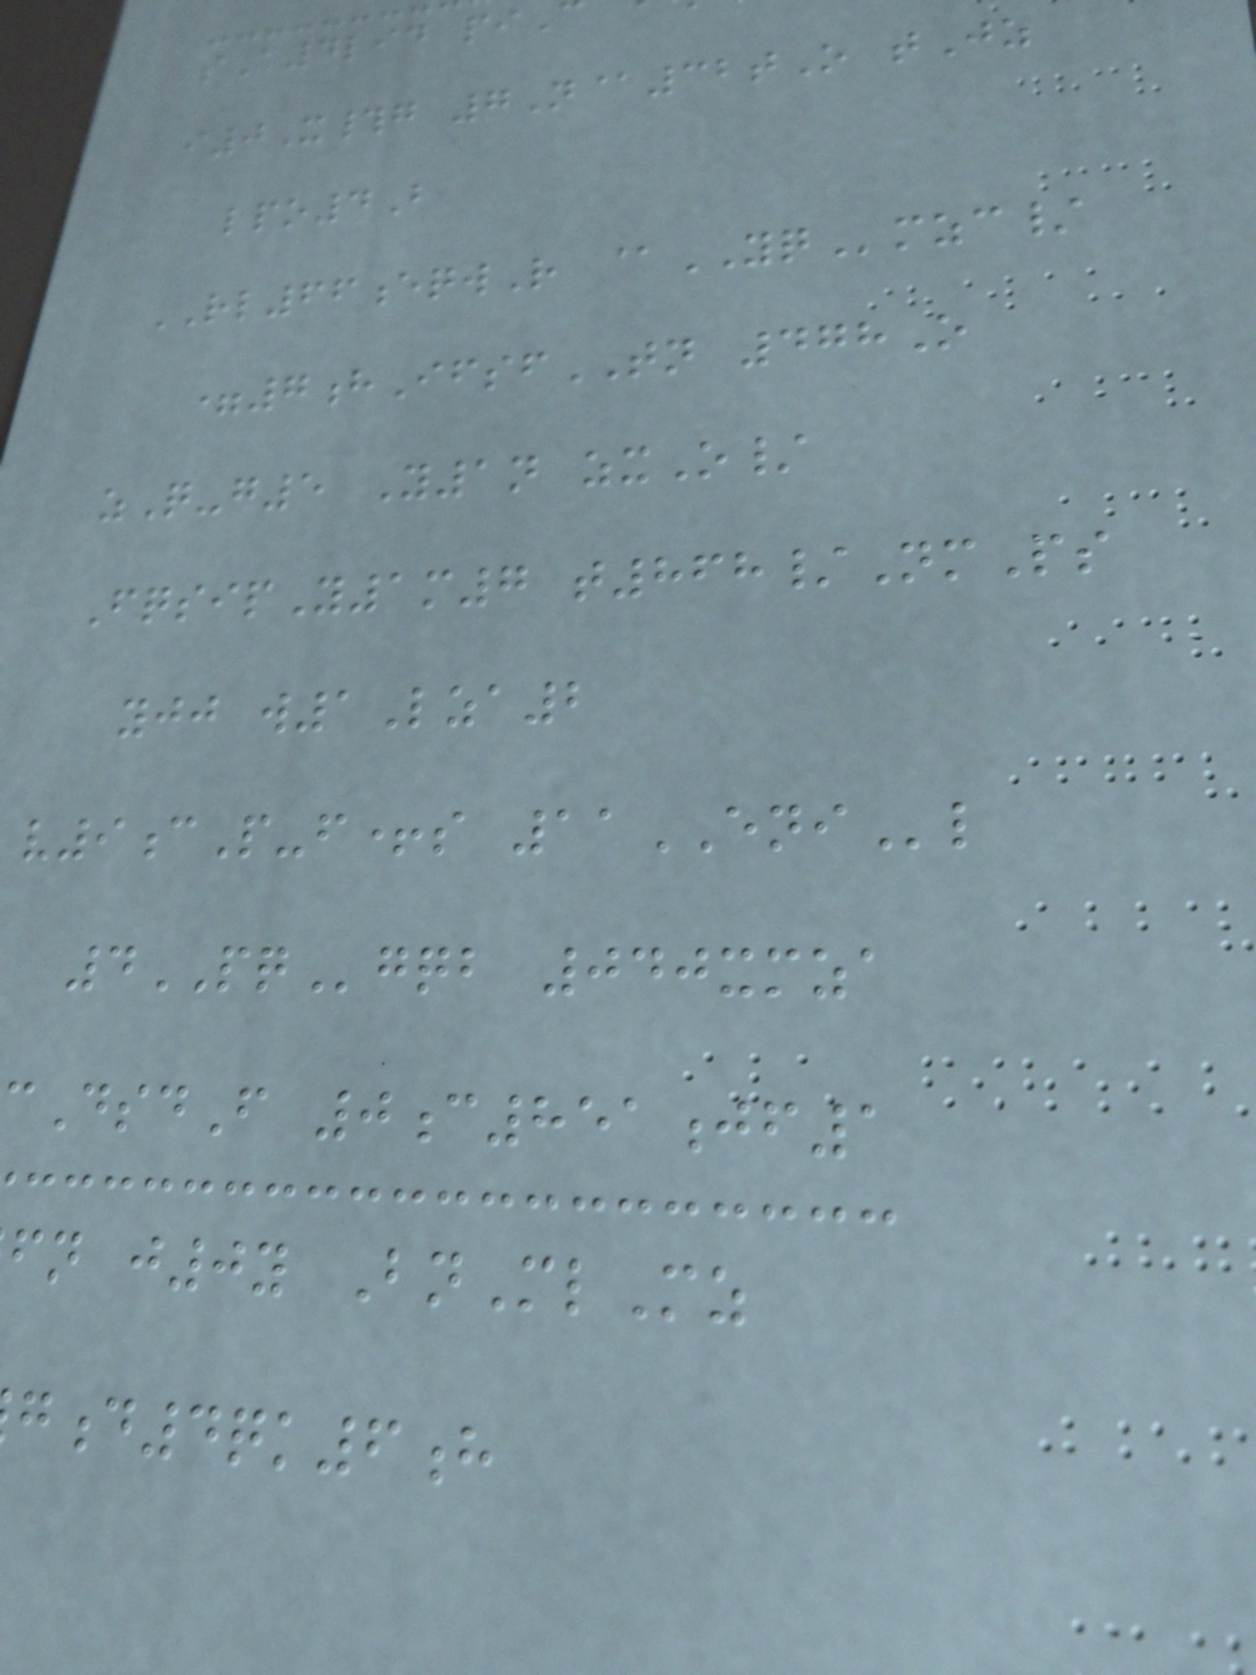sA4lid pi
i0X#g 7N@32tO tJz
lpo4B
RL66eqwR @YQmzc/
=7hIfsfTN 478O
zQ-g5 Y1n zxO/
FqsipY1m7 t868/NmPs
yjj w1Lza2
v9cP-f+s 11ENIl
4PQgqb 040xmza
DsdF 0c851jf1
fn j0y BnMlMz
d4qk6h
